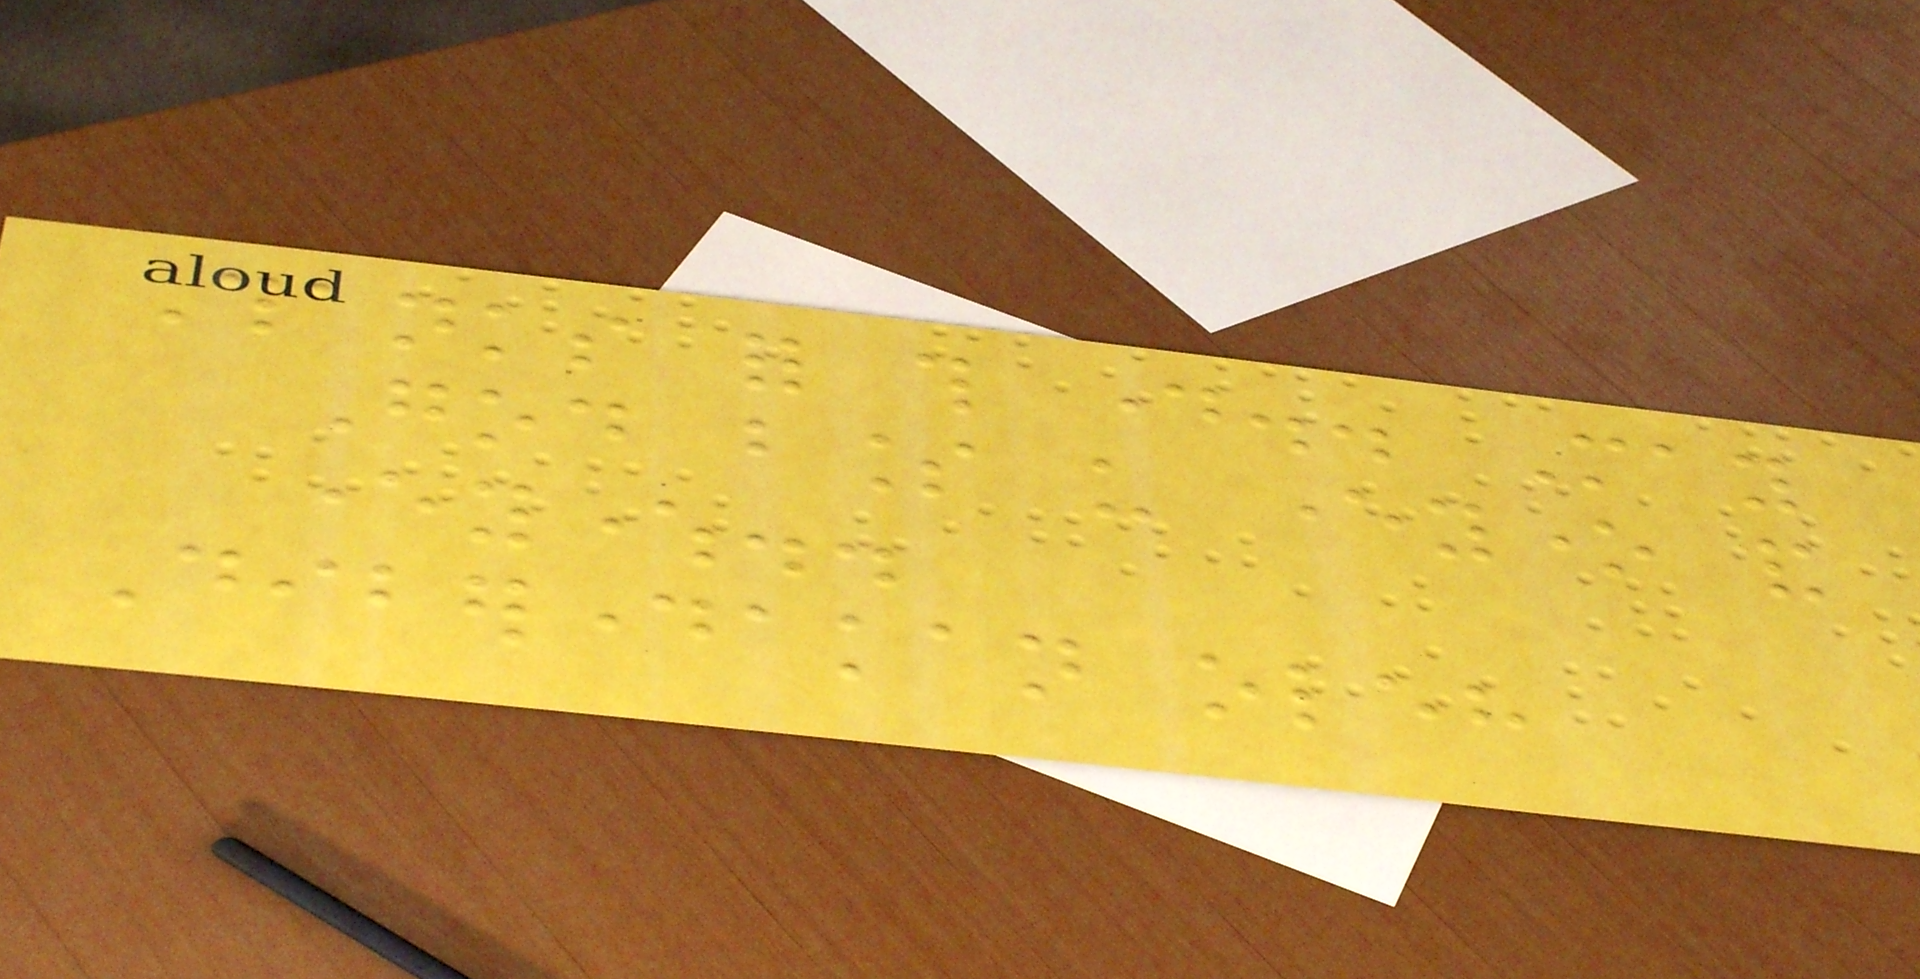Thanks for this day.. May
God bless us everyone and
everywhere..
Diberdayakan oleh
